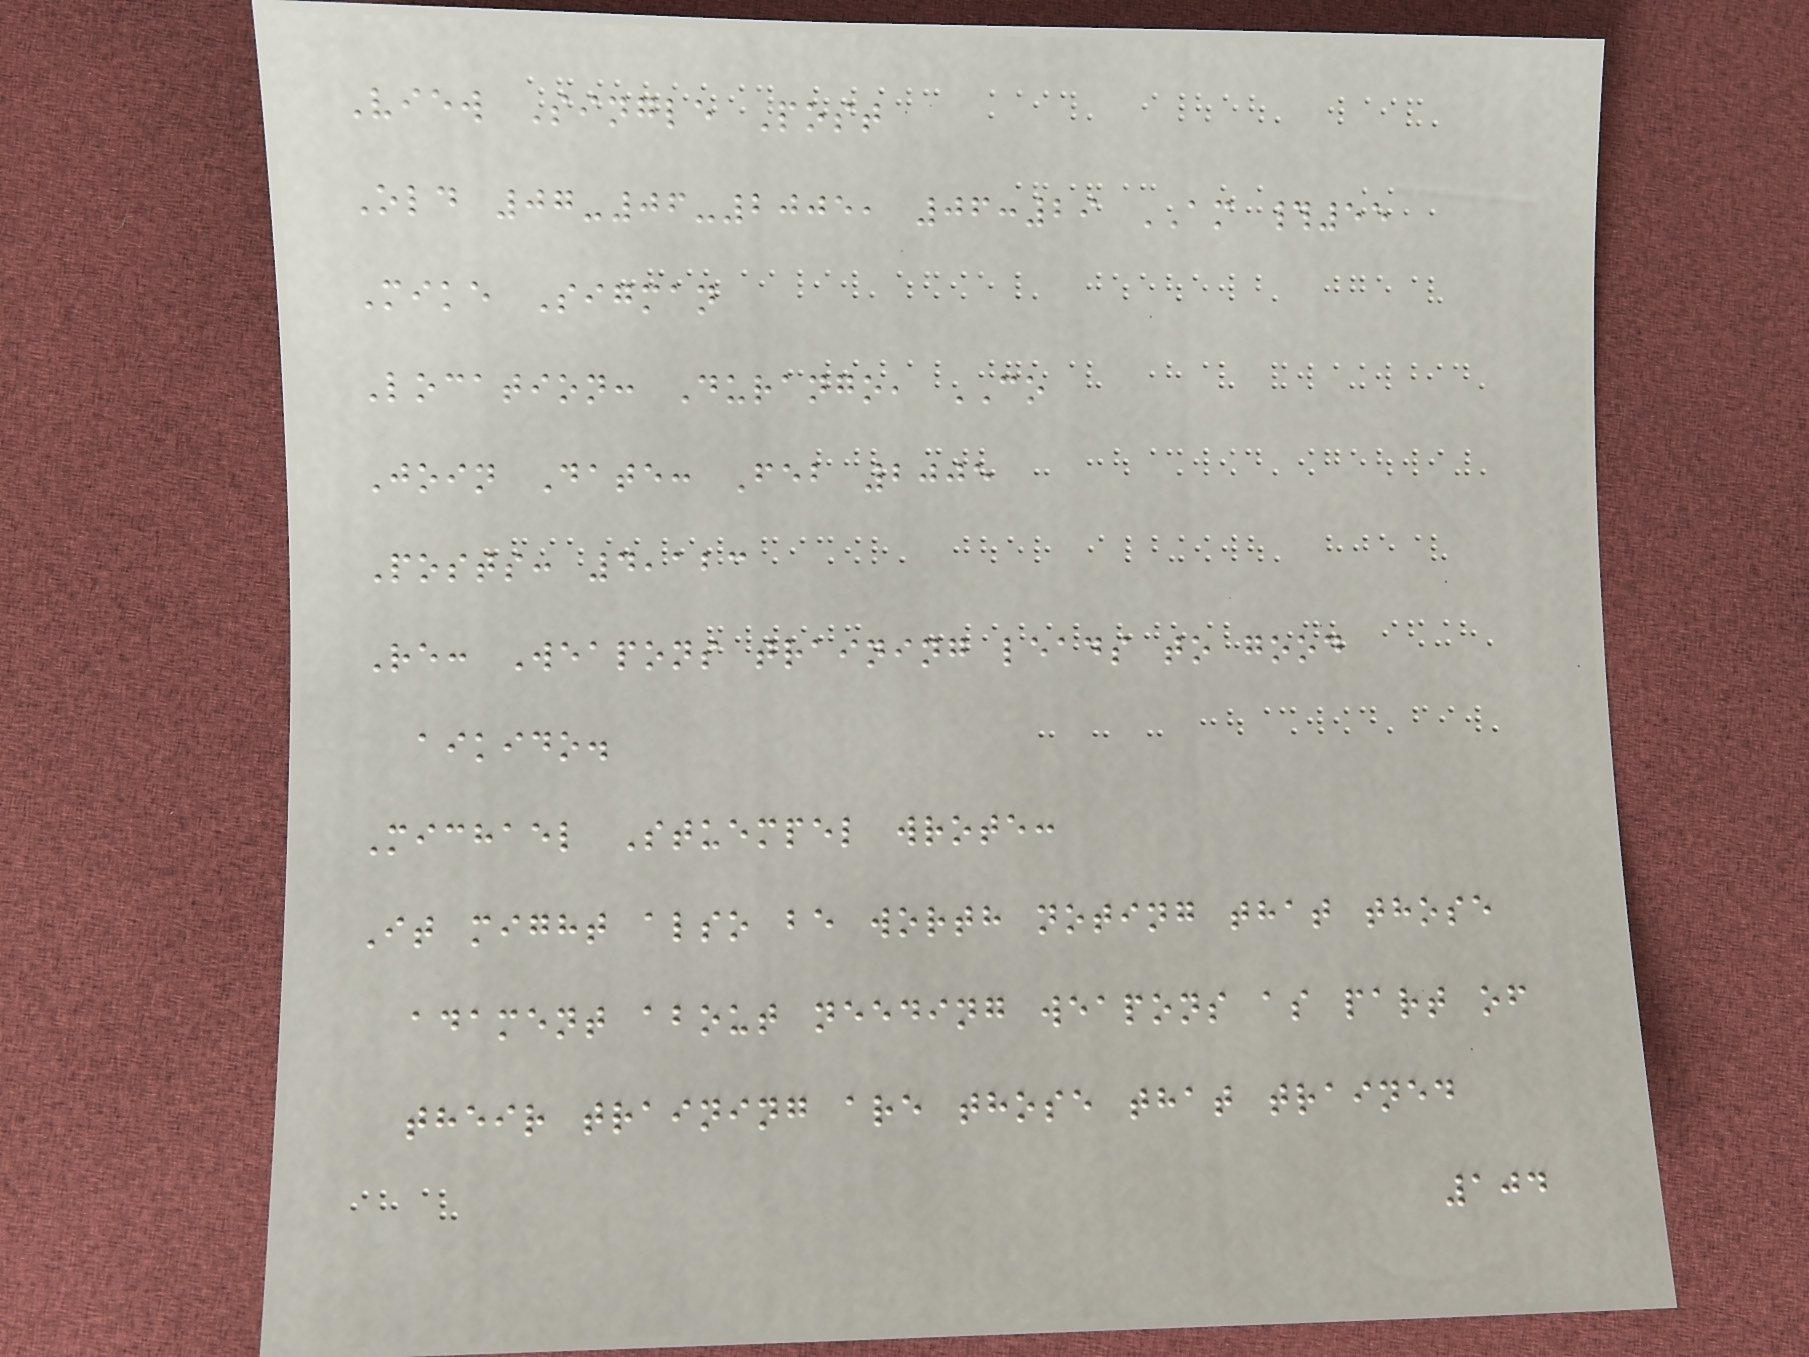View Single Post
Old 07-06-2005, 06:29 AM #55
Mike Sigman
Location: Durango, CO
Join Date: Feb 2005
Posts: 4,123
Re: Weapons training leads to good
aikido.
Michael Stuempel wrote:
It might also be worth noting that those
adament about needing weapons as part of
their training are those that trained
104
